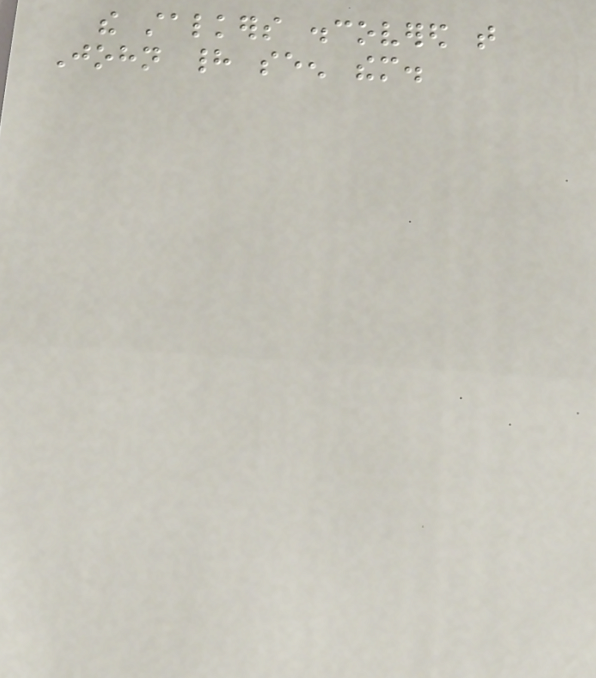the stalkers discovered that
John had seen them.
